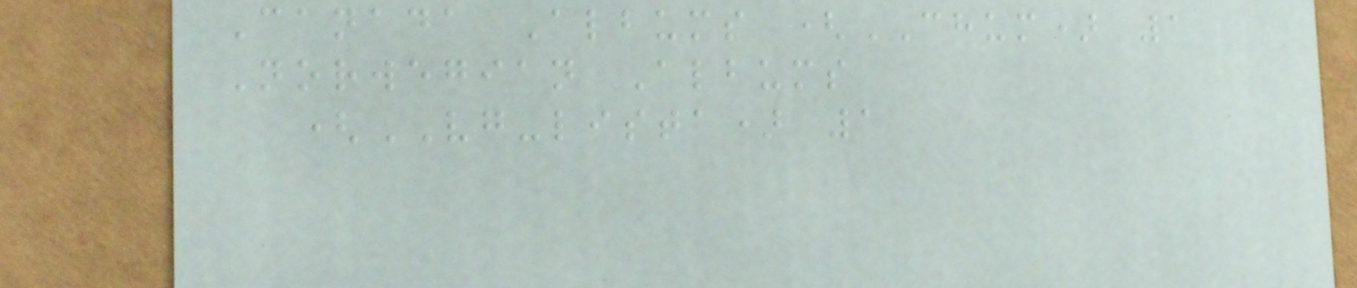Canada Albums (CHUM) 1
Norwegian Albums
(VG-lista) 1
